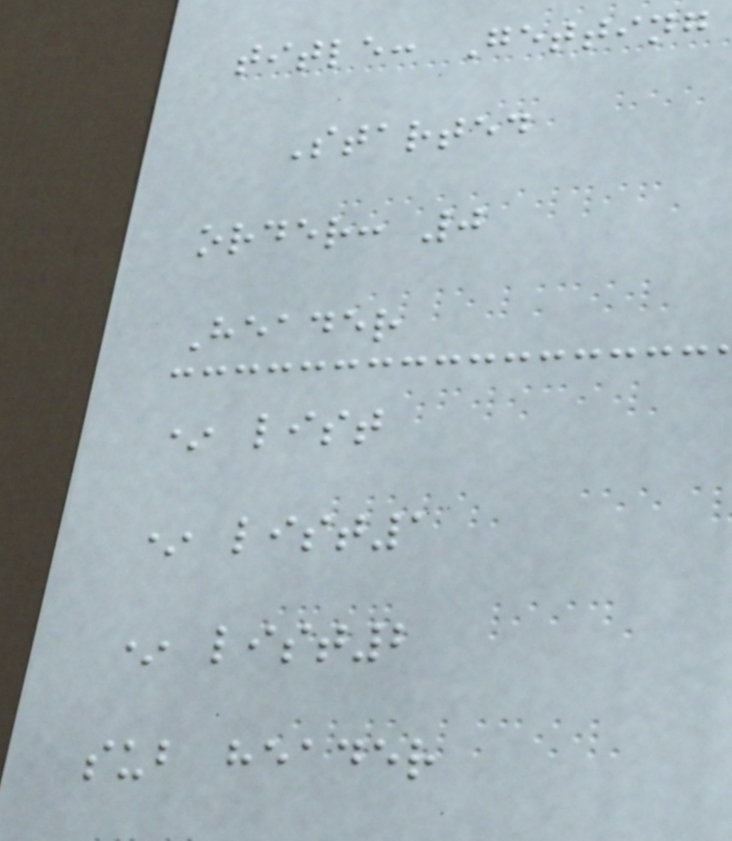title: Getting
Started
order: 0
Header
* list
* list1
* list2
sub header
